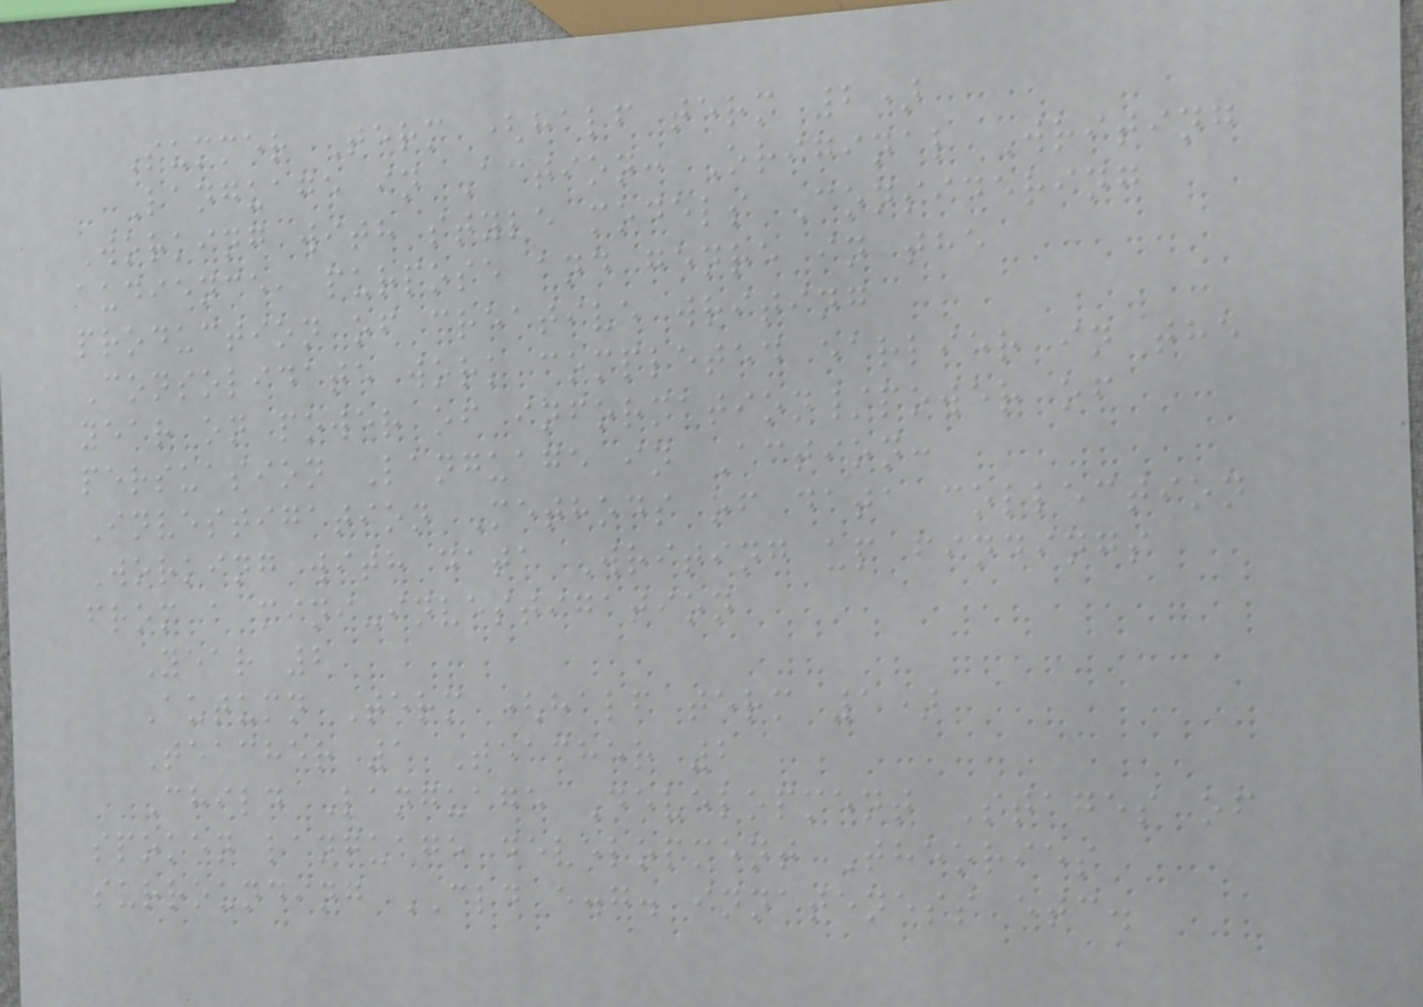Summer Term (half term 2)
Language in Action: Original Writing
Working with style models Considering
audience, purpose and genre in the
production of creative writing
Consolidate work completed earlier in the
year on power of information/power of
persuasion Language in Action:
Investigation Methods of data collection
Working with data Writing up findings
from a mini-investigation
Year 2
Autumn Term (half term 1)
Teacher 1 Teacher 2
Child Language Development Stages of
spoken language development Theories
surrounding CLD e.g. innateness etc.
